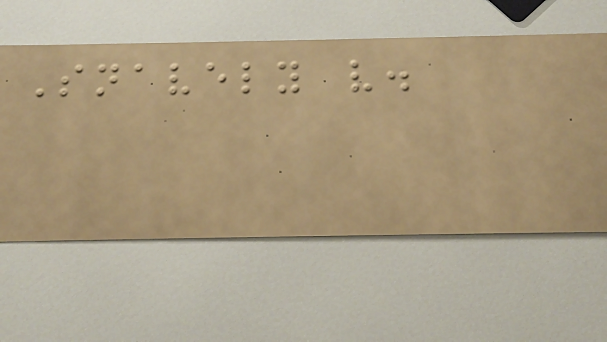Snavely v.
